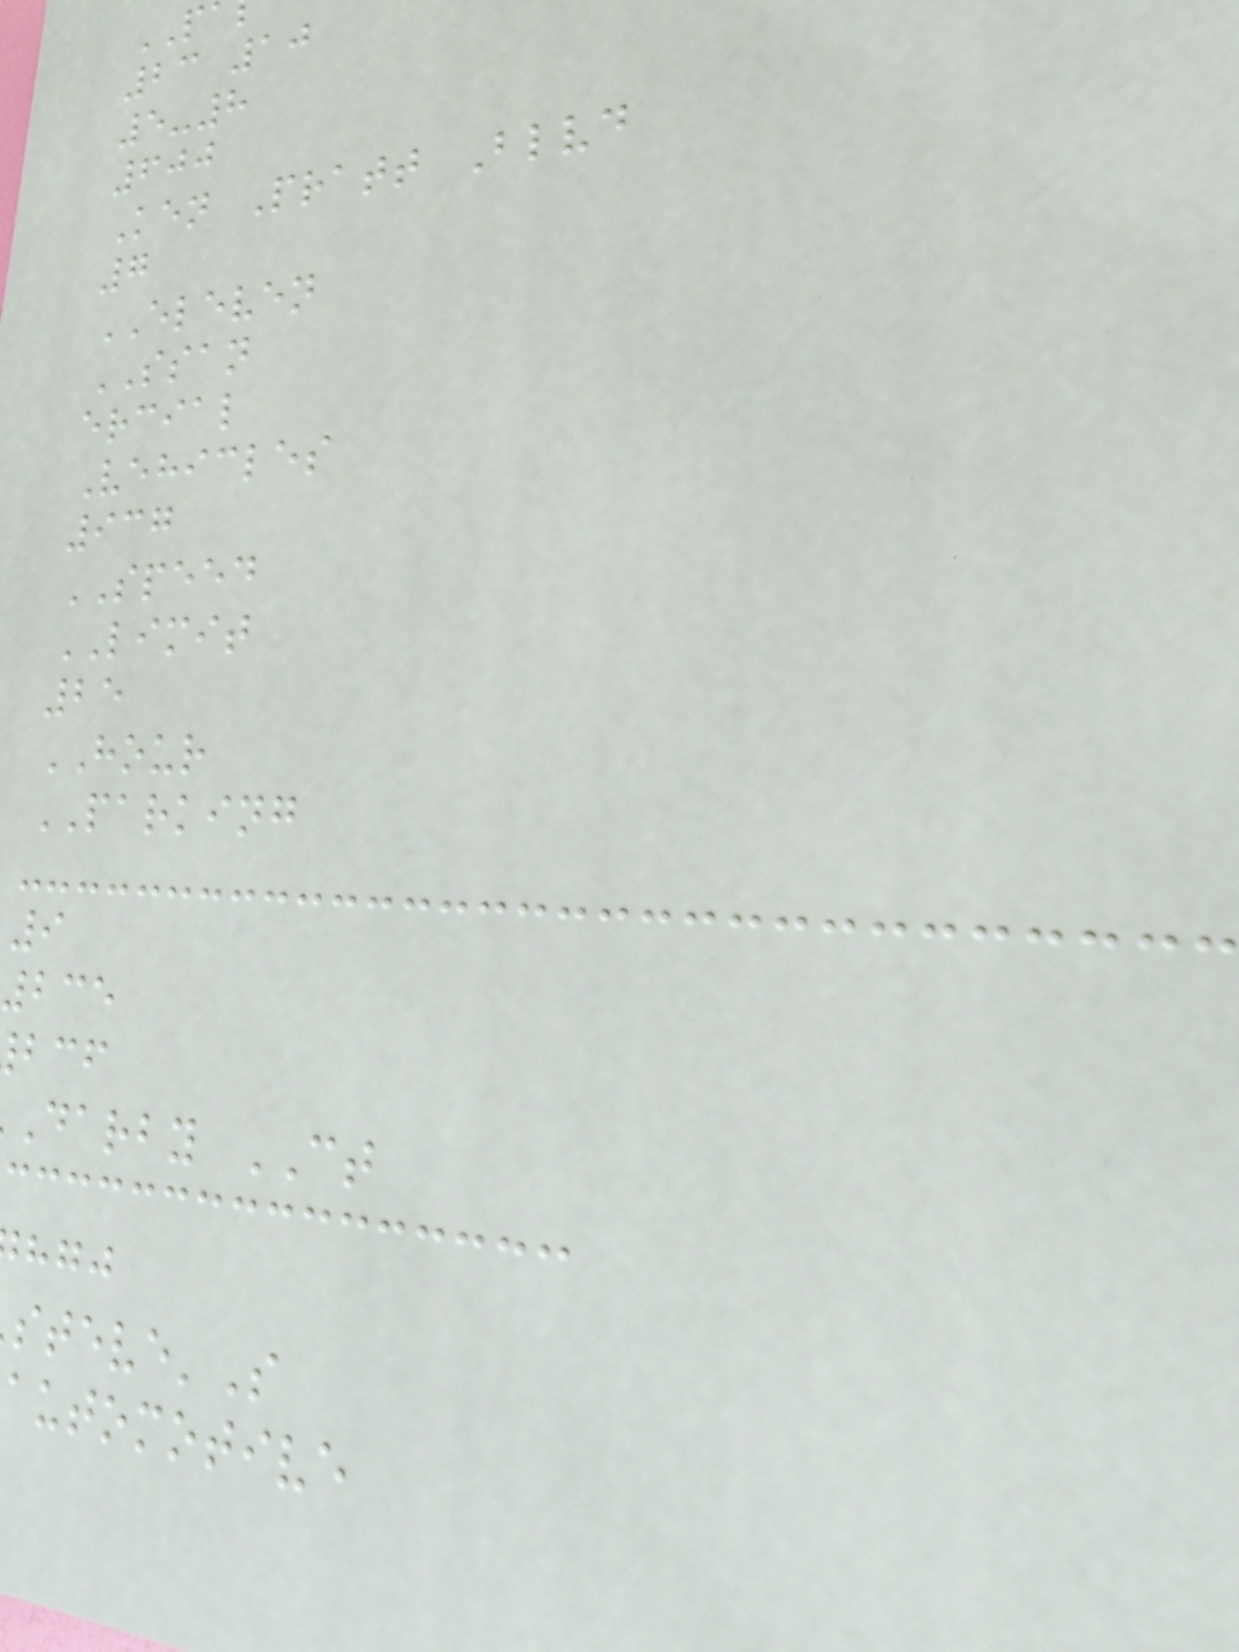23 10
5-8
600
Ken Pratt Blvd
7
ELEVEN
SSAN
ercial
Vehicles
937
SPEED
LIMIT
25
HOUR
PARKING
9
235
darby CT
automotive
